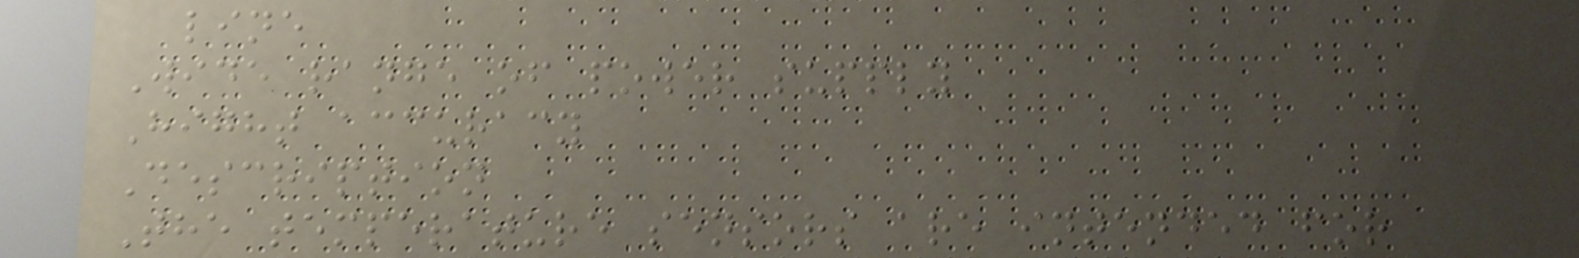line
Wide range of power supply
Hight accuracy
Description
The temperature sensors are intended for
